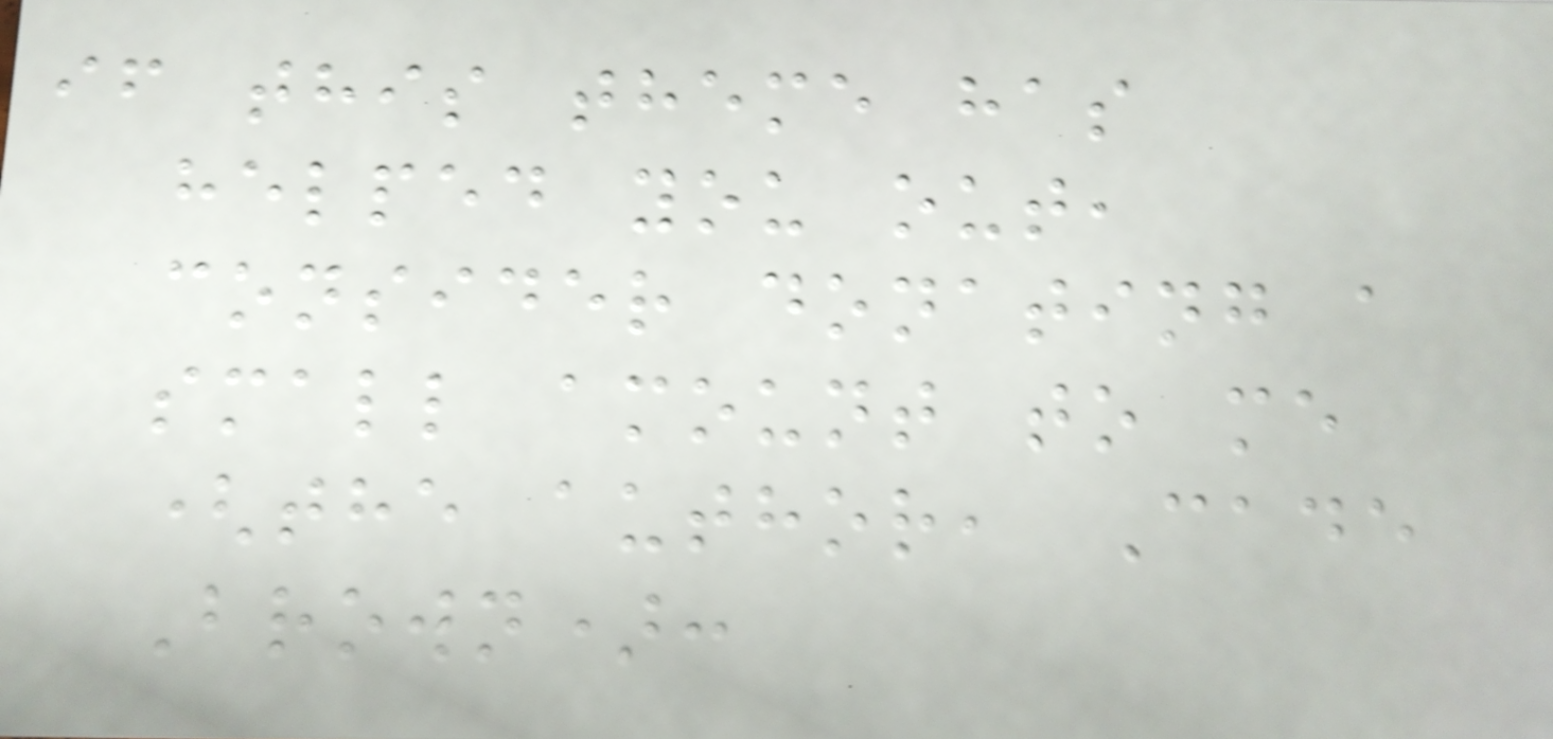if this theme has
helped you out,
consider donating a
small amount to me
(the author, Cade
Brown):
